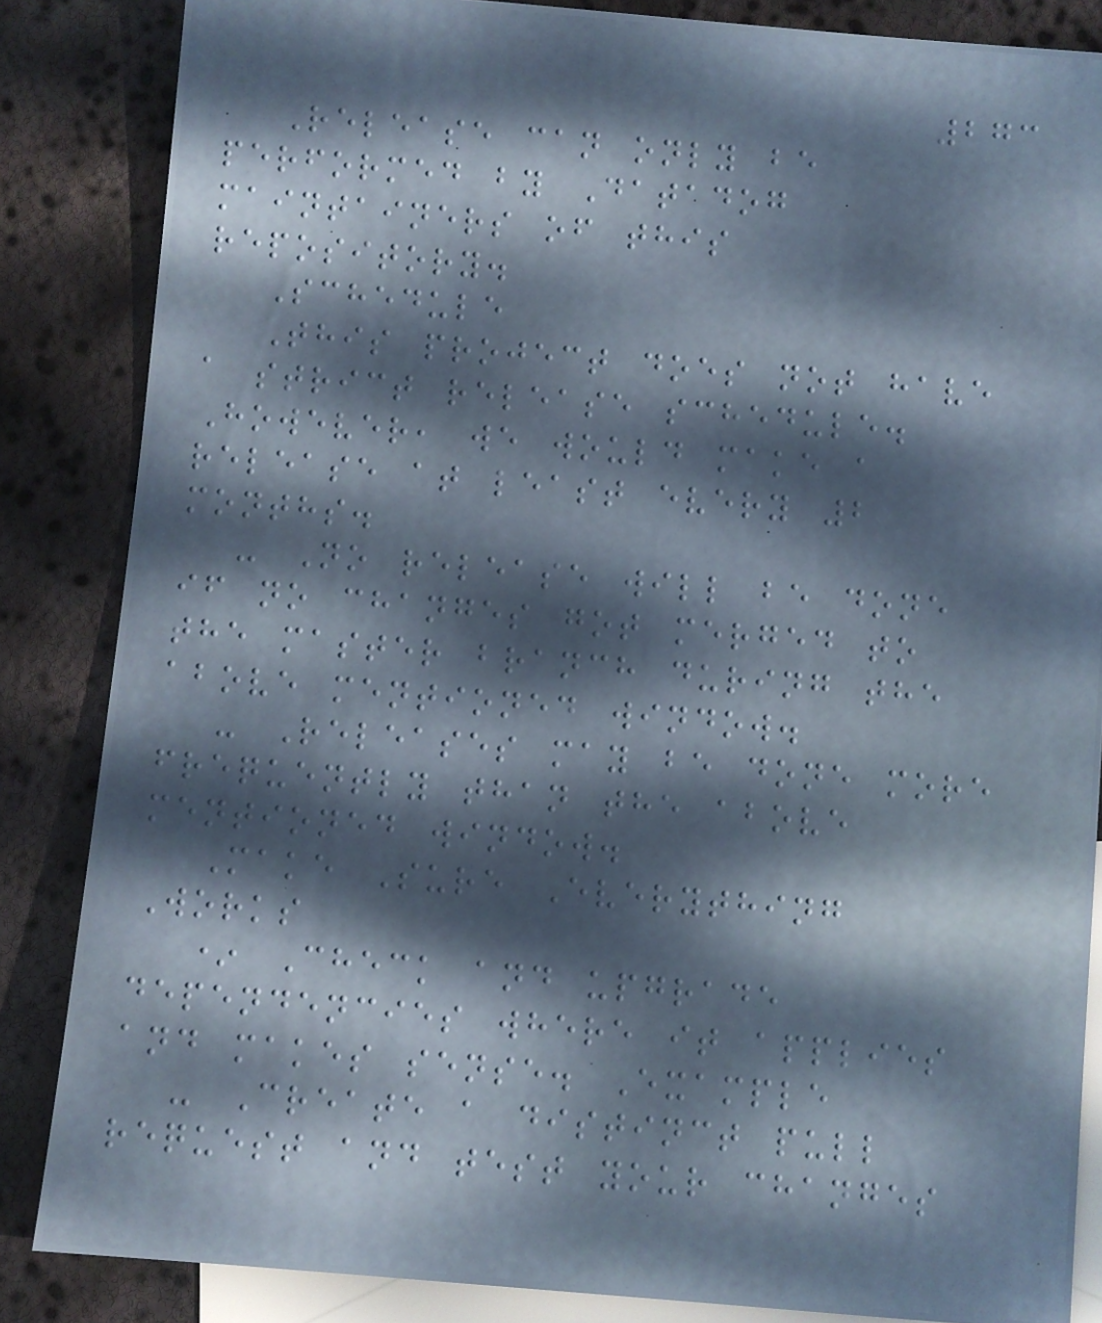273
Release can only be
performed by Datadog
maintainers of this
repository.
Schedule
This project does not have
a strict release schedule.
However, we would make a
release at least every 2
months.
- No release will be done
if no changes got merged to
the master branch during the
above mentioned window.
- Releases may be done more
frequently than the above
mentioned window.
Make Sure Everything
Works
* Check and upgrade
dependencies where it applies
and makes sense. Example
- Create a distinct pull
request and test your changes
